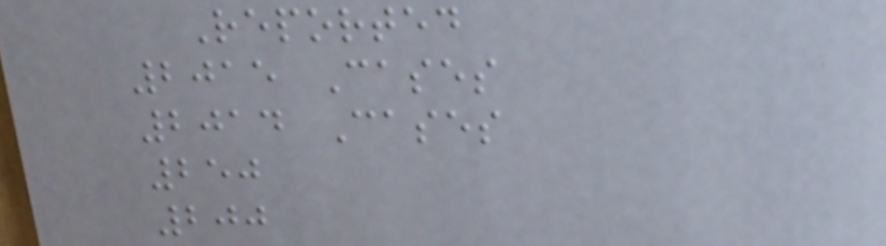Reported
2015 Cases
2014 Cases
250
200
